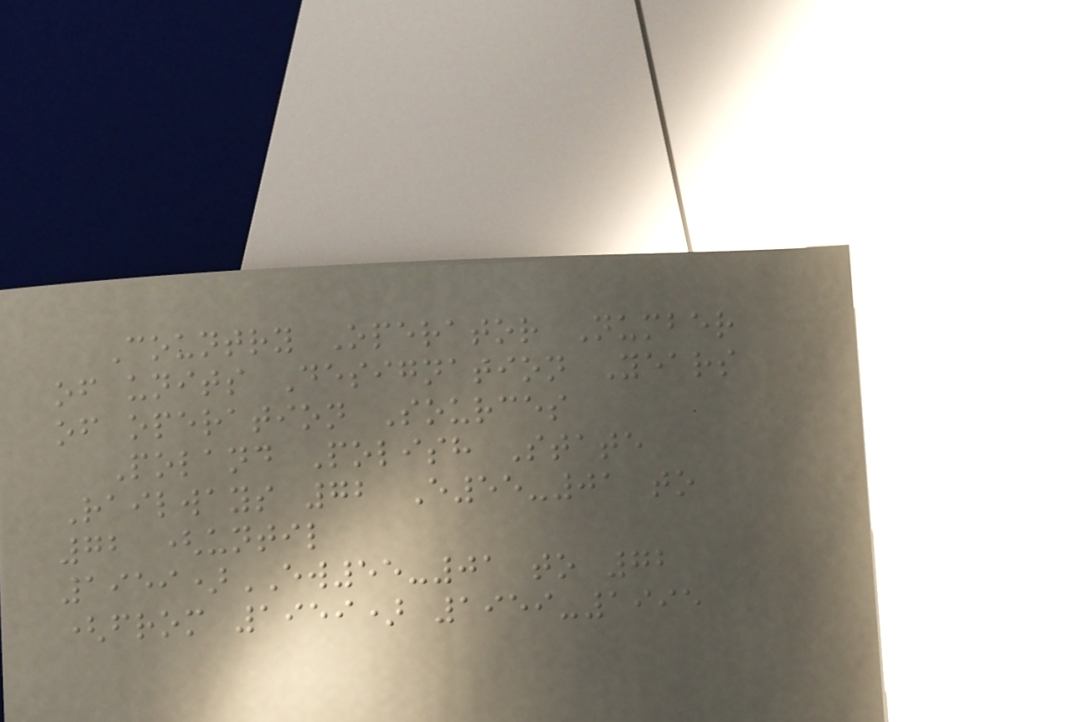Country Operator Number
of units Designation Years
of operation Sources
Poland Polish State
Railways 72 E55-01 to
72 (until
1959)EW55-01 to 72
(from 1959) 1959-1995
